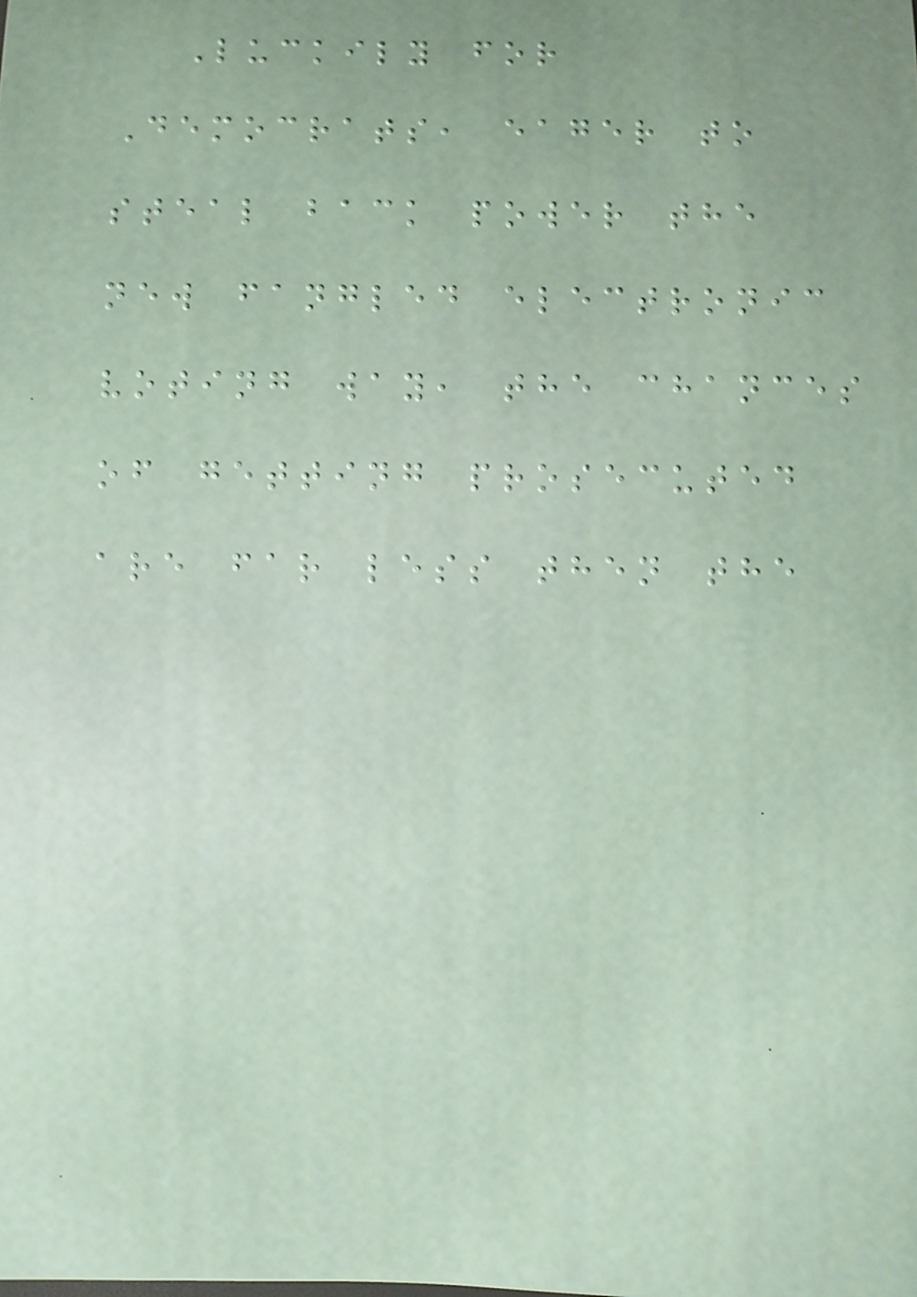Luckily for
Democrats, eager to
steal back power the
new fangled electronic
voting way, the chances
of getting prosecuted
are far less then the
